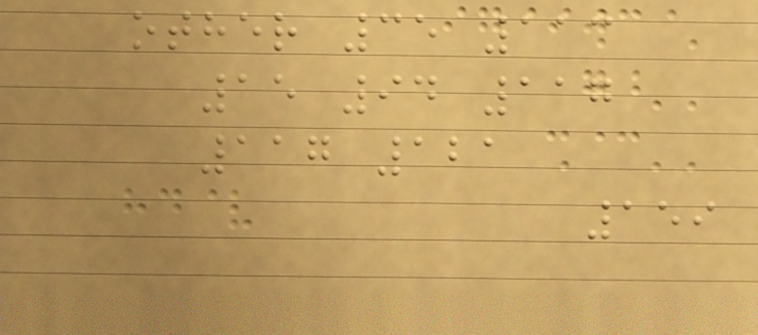other 35 113
15 94 117
117 121
159
